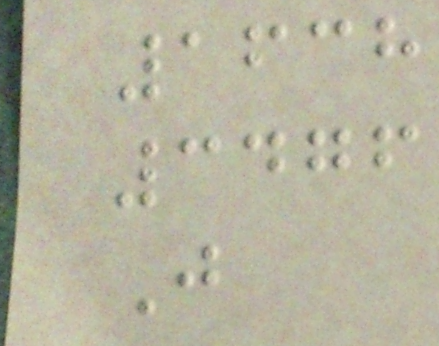1638
3476
J
